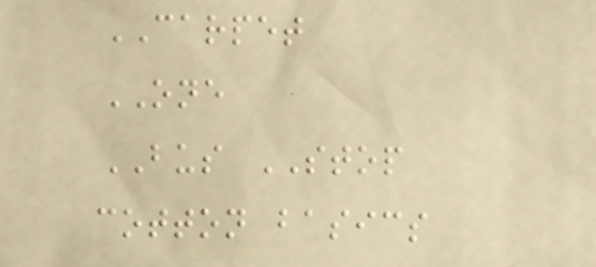CARPET
ONE
BUS STOP
cotton basics
